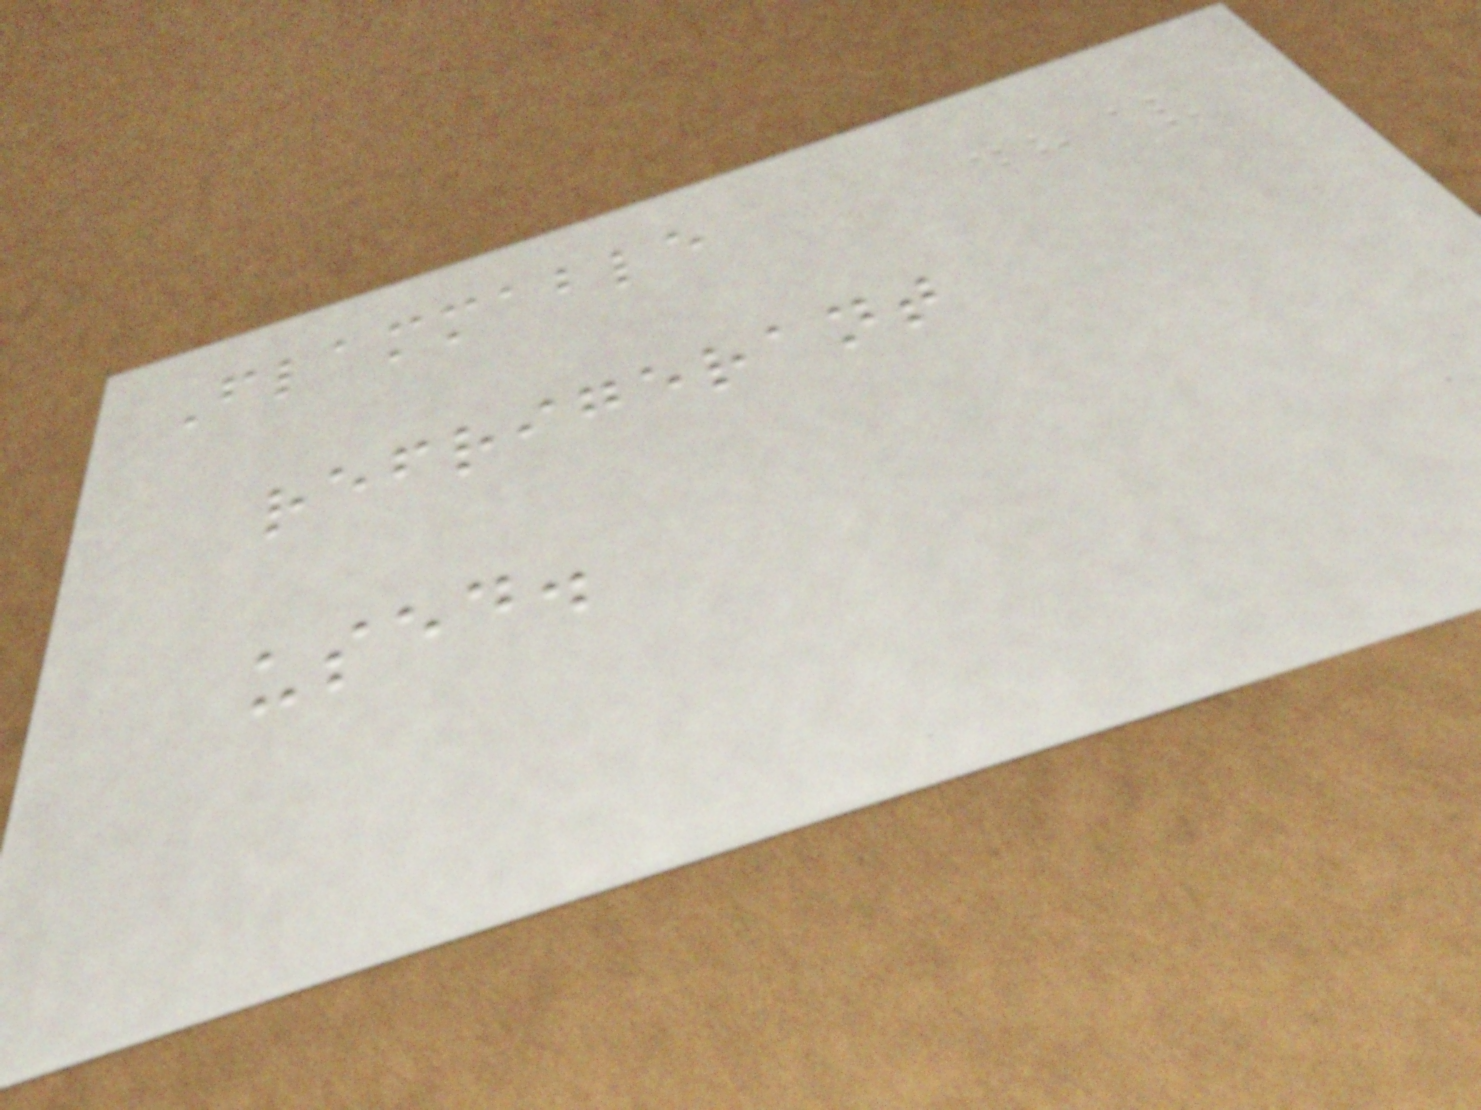Flammable
refrigerant
used.
